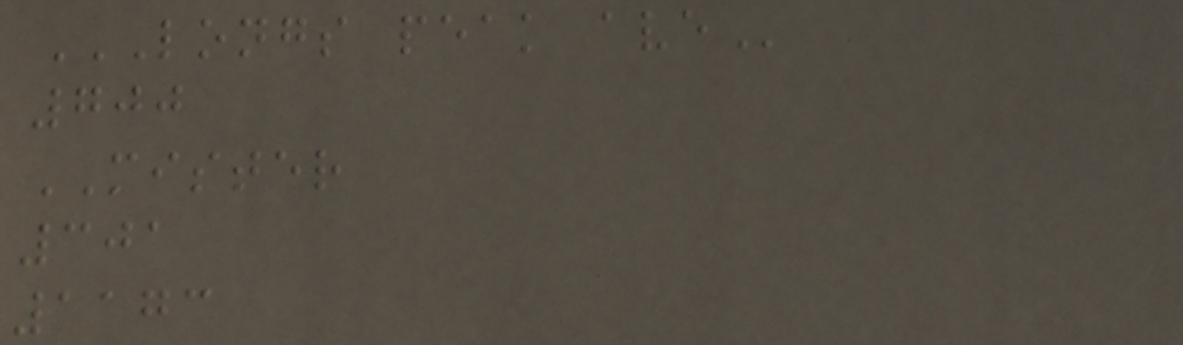LONGS PEAK AVE
700
MISTER
301
1173
